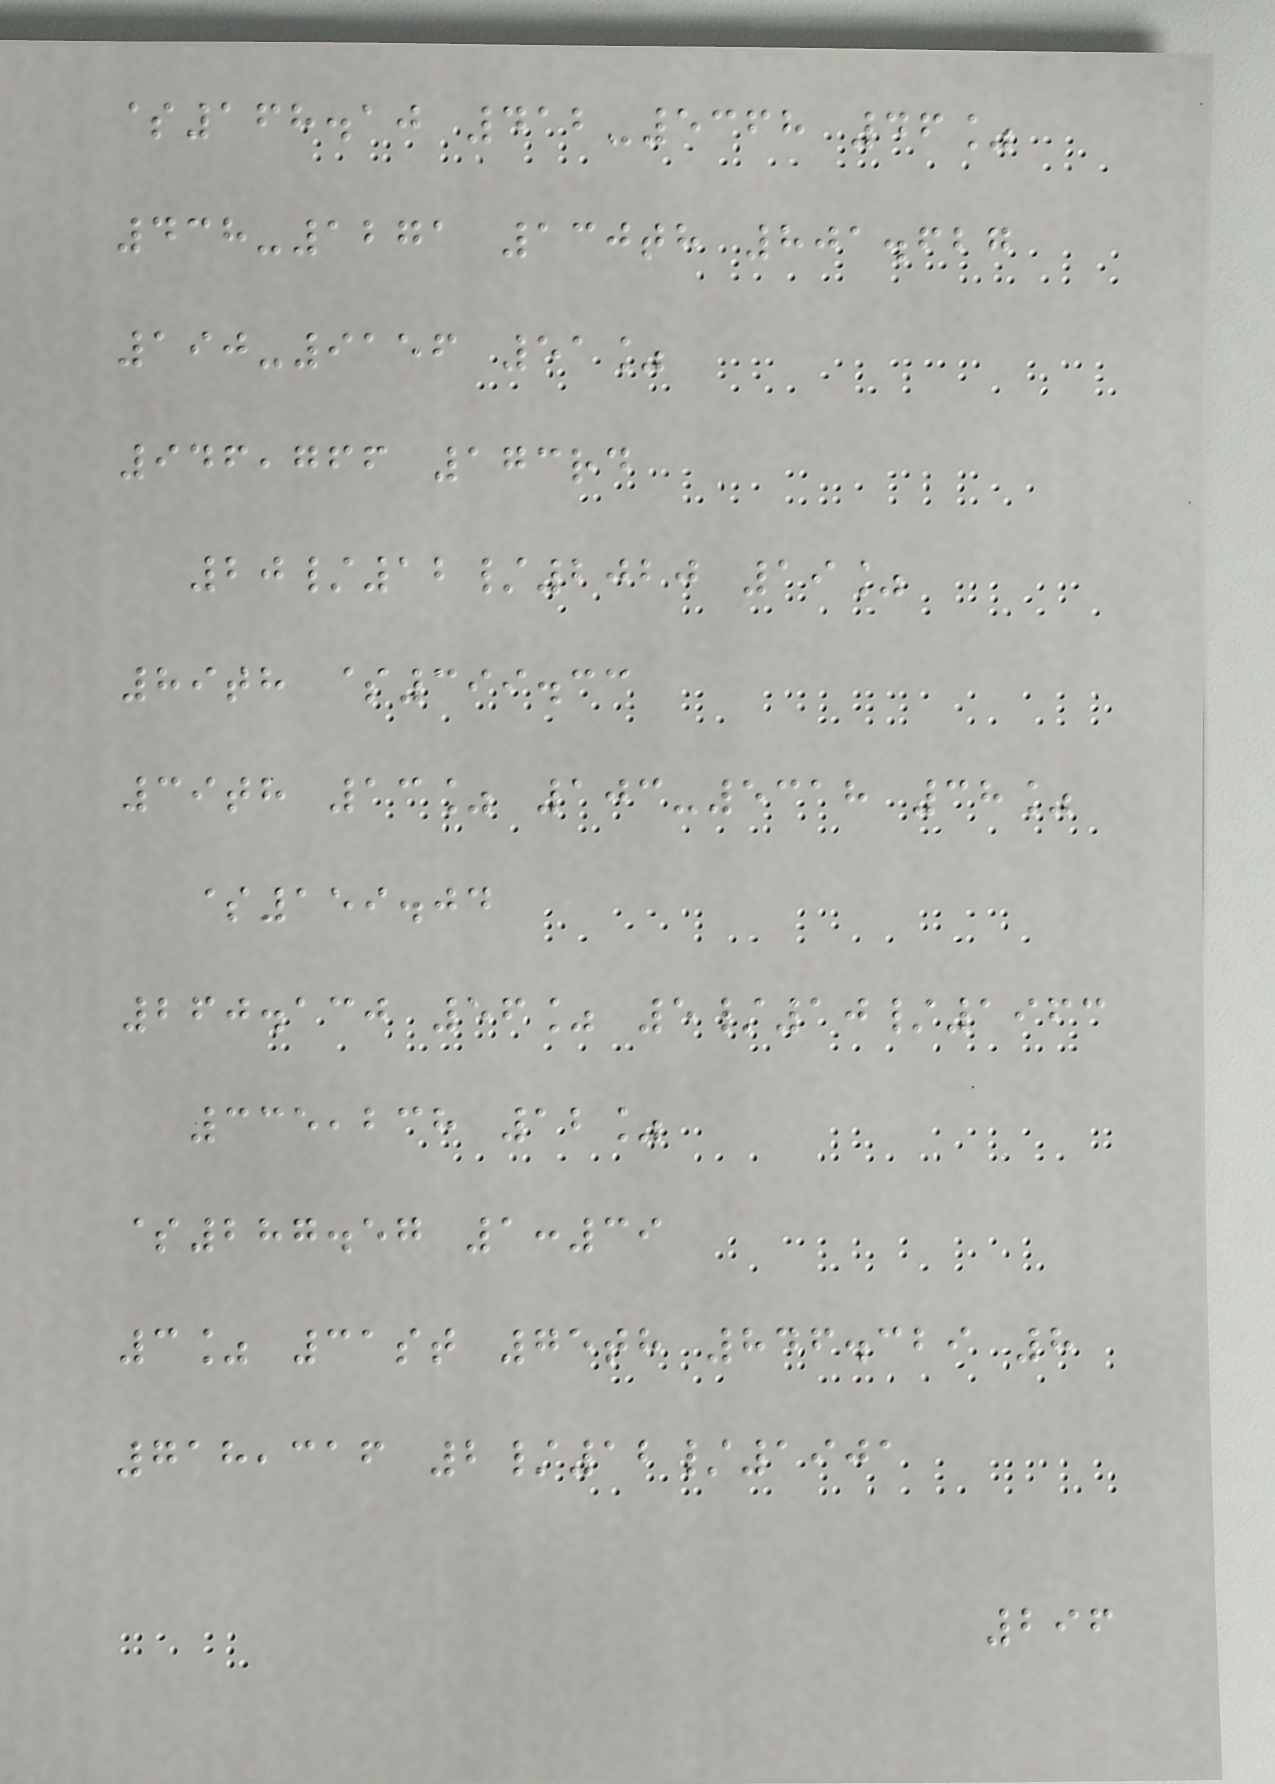$168.10 412-5368 46%
438-1271 130th 801.627
190-9156 51%
946,766 173rd
20/12/2020 19%
89th $399.33
39th 13% 103-5318 38%
$159.04
260.130 56% 5/10/1963
335,238 12%
$287.57 1:39
3% 31st 75th 846.329 8
718,316 2/12/1901
296
